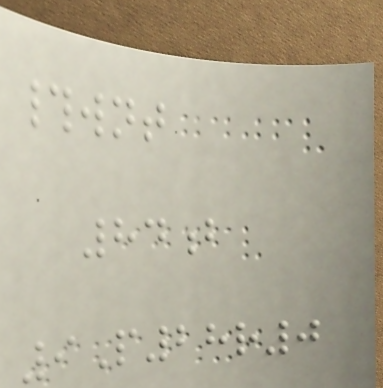#wnt
84b
9P28r0
